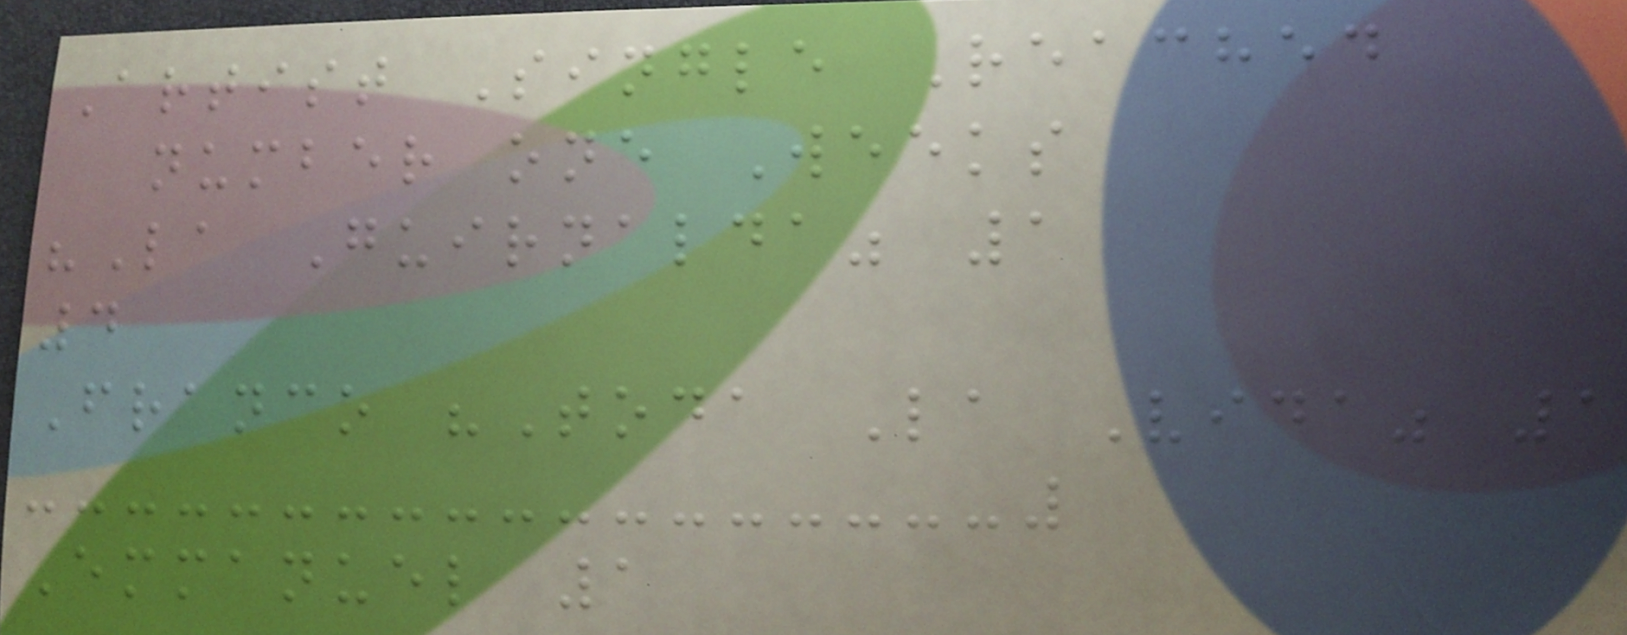Artist Single Reached
number one Weeks
"La Guirnalda" 1
4
Franco "Toda La Vida" 1
Emmanuel 1
